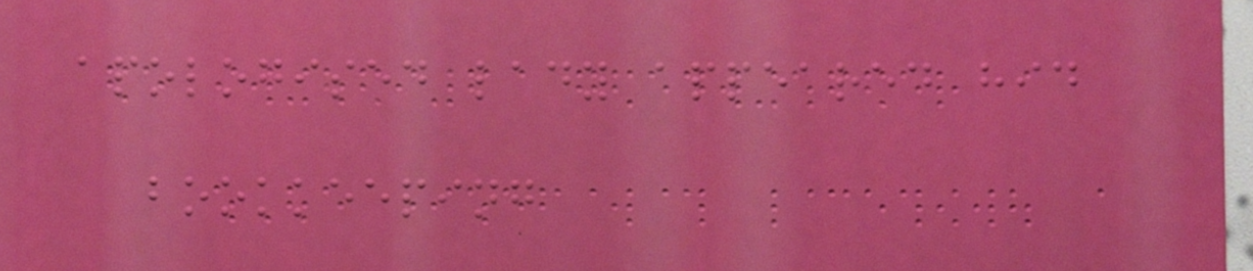apologised lady appeared hid
bookkeeping
